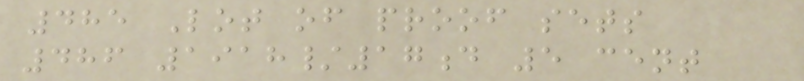485 Lot of proof sets
486 1918/17d 5 cent
